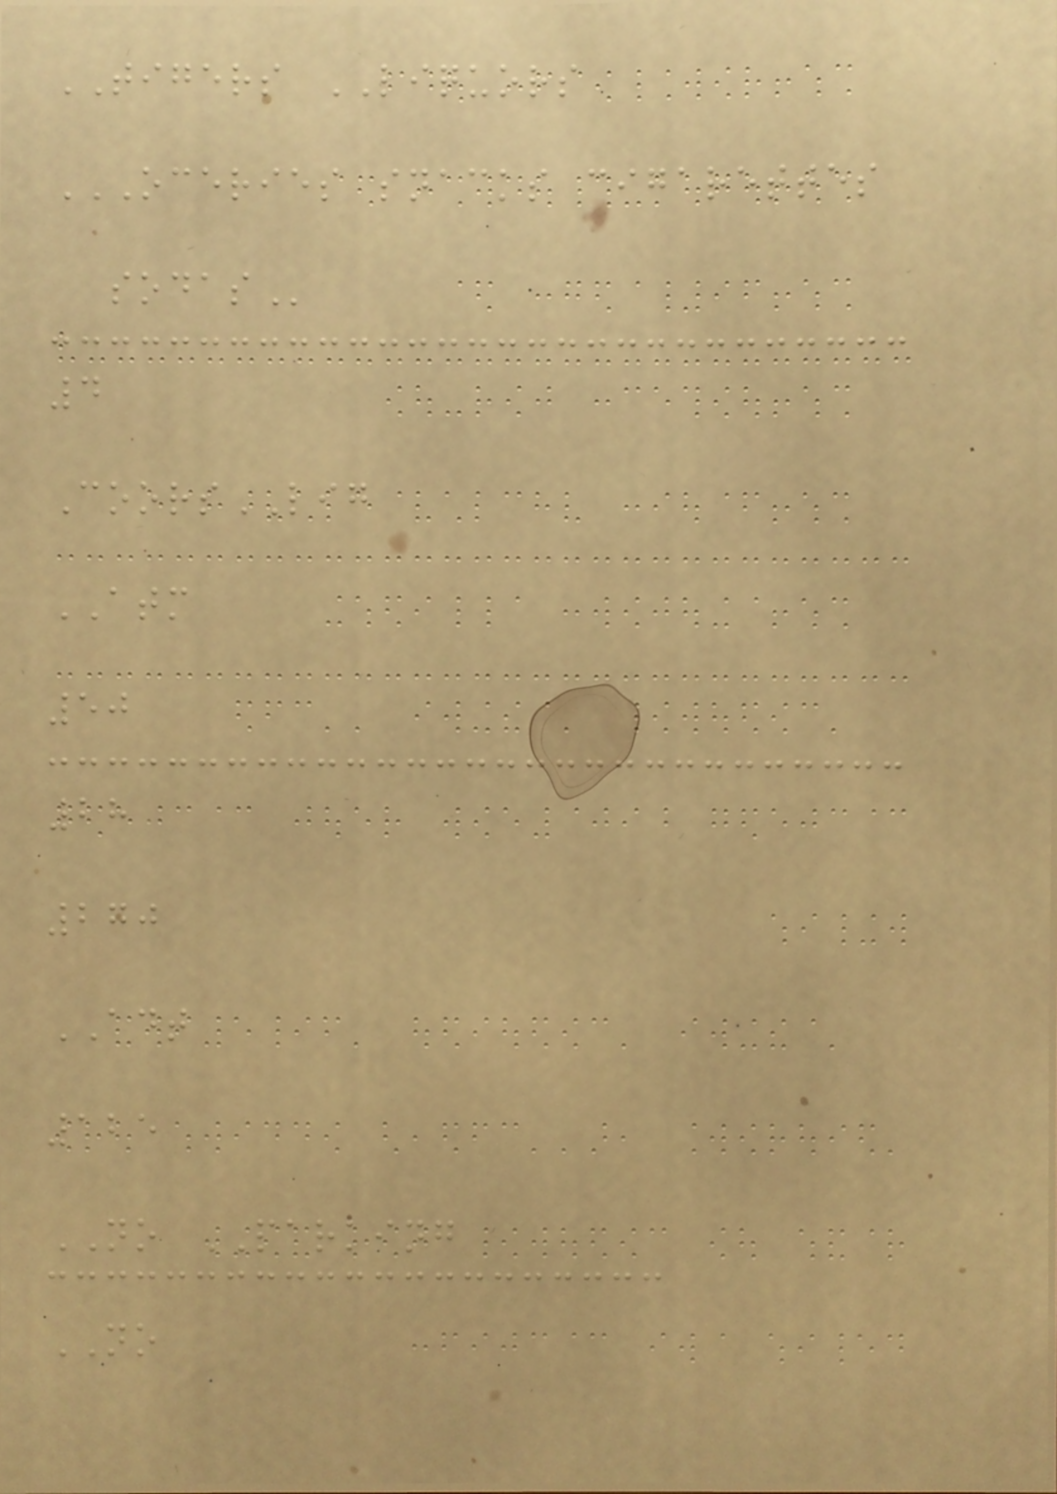TIGERS LIQUORS
OCERIES SNACKS CIGARETTES
SODAS
4
CoorsLIG
ATM
50
28
270
ADT
125
NO PARKING
NO
